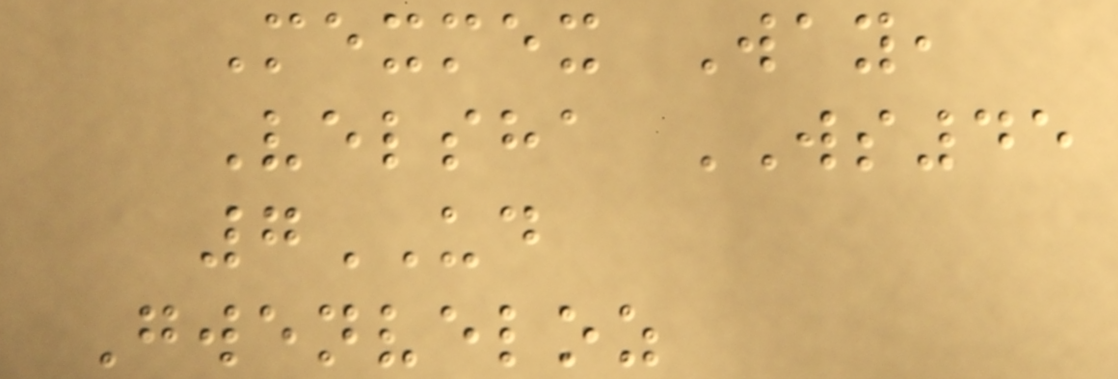Mexmex Way,
Velsha WS45
7UD
Gwenveloz
